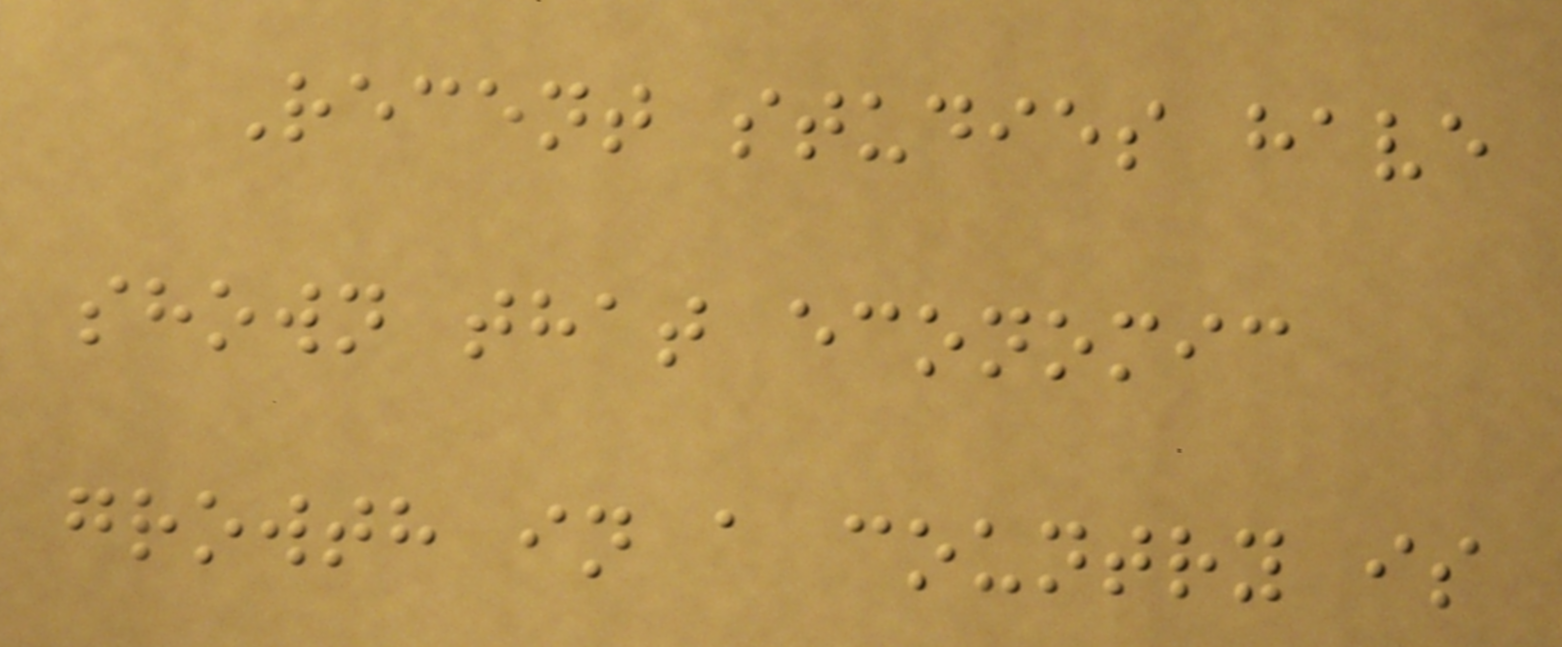Recent studies have
shown that economic
growth in a country is
